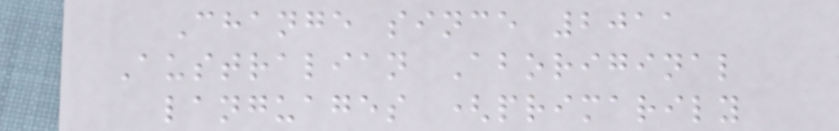Change since 2011
Australian Aboriginal
languages (primarily
